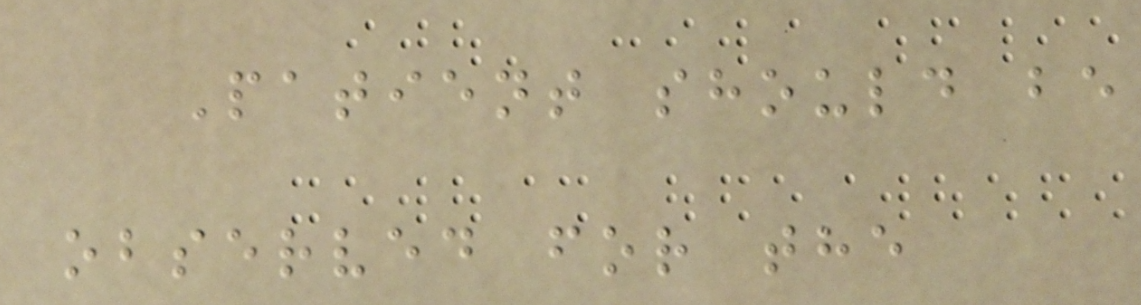Patient should be
observed for the
